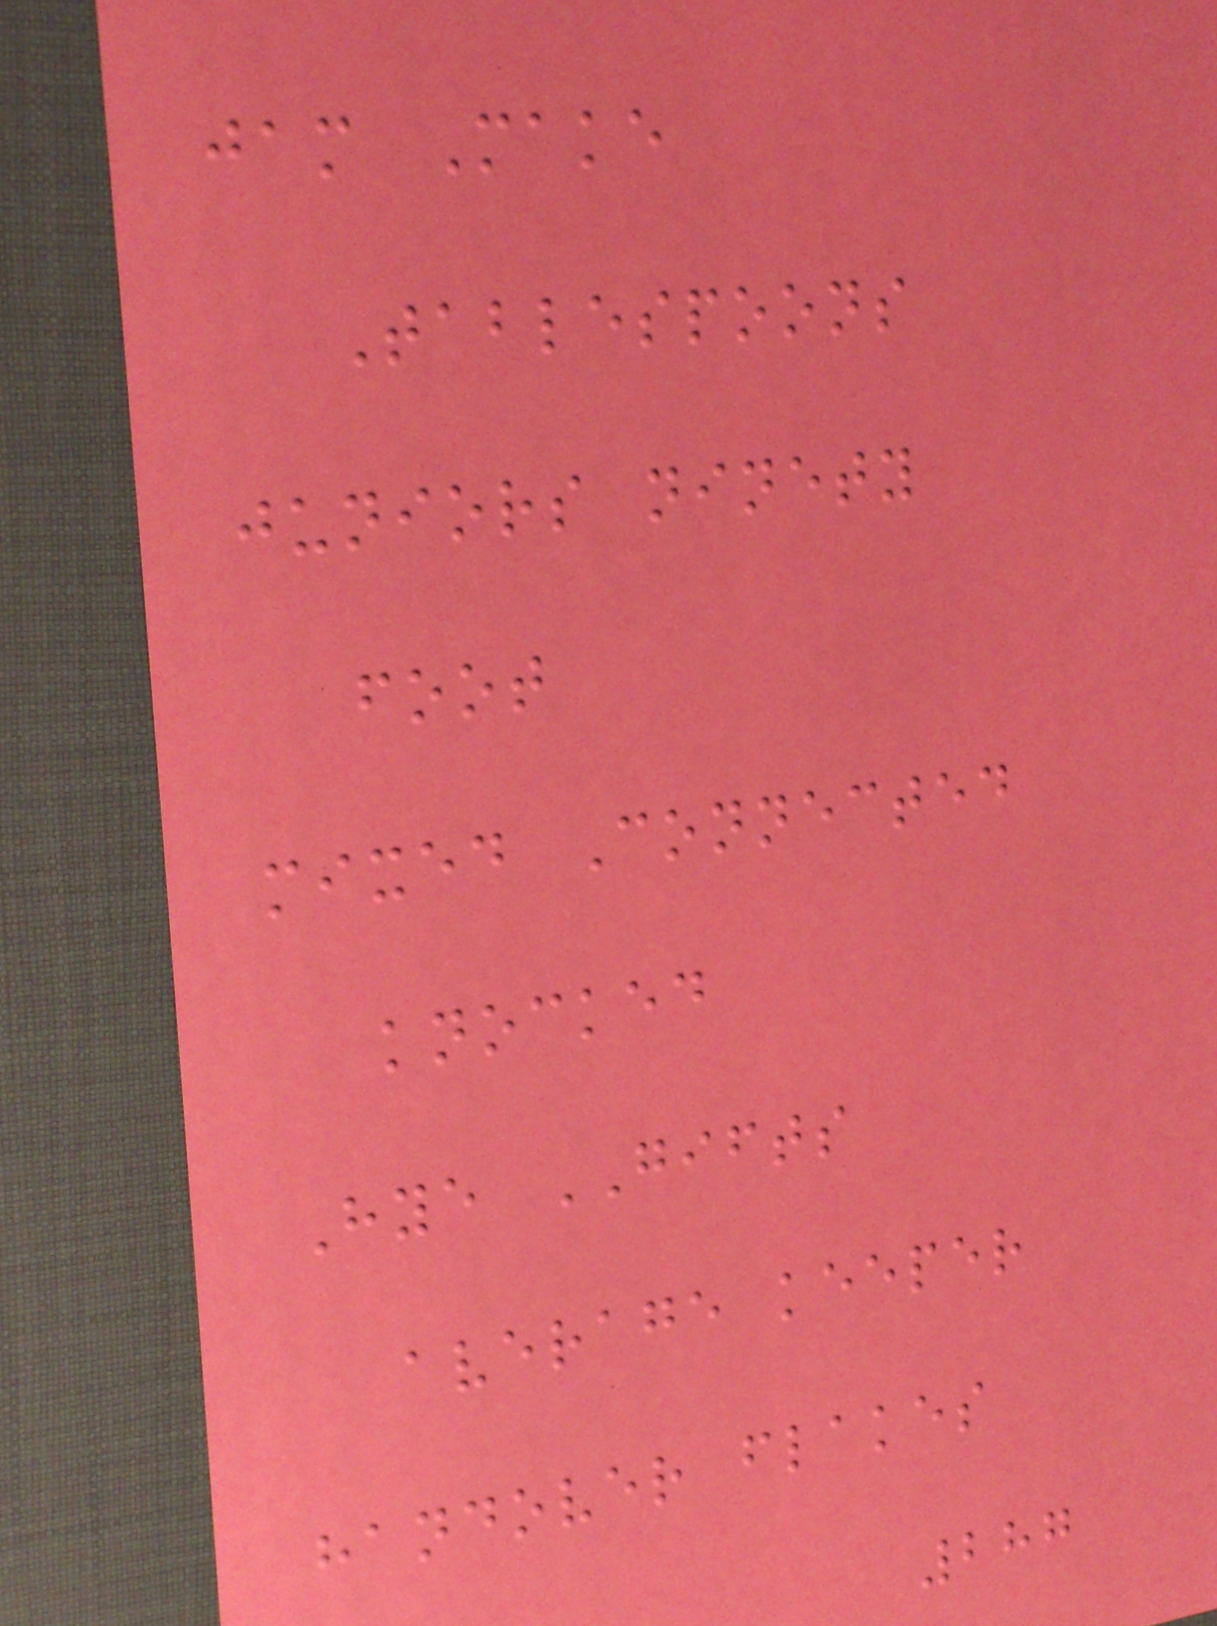jam Make
Tablespoons
juniors ninety
foot
mixed Connected
knocked
Hye GIFTS
average keeper
handover flakes
287
